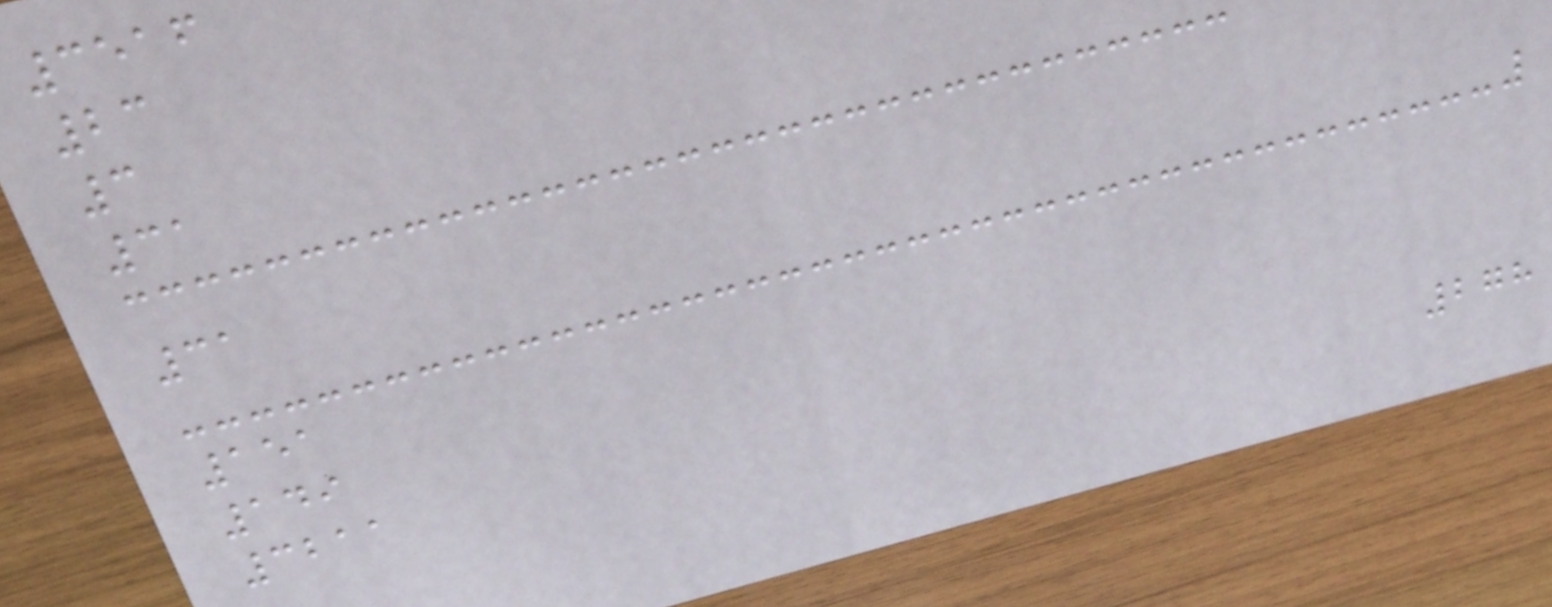3516
23
3
31
31
151
149
3211
278
